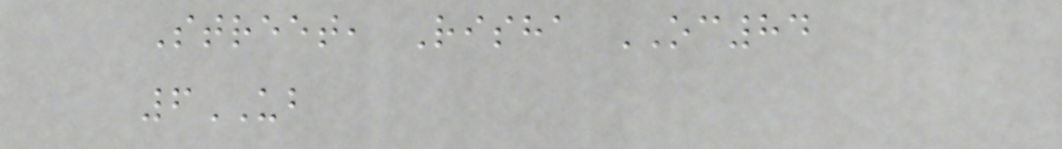Street, Risha OC84
6UB
